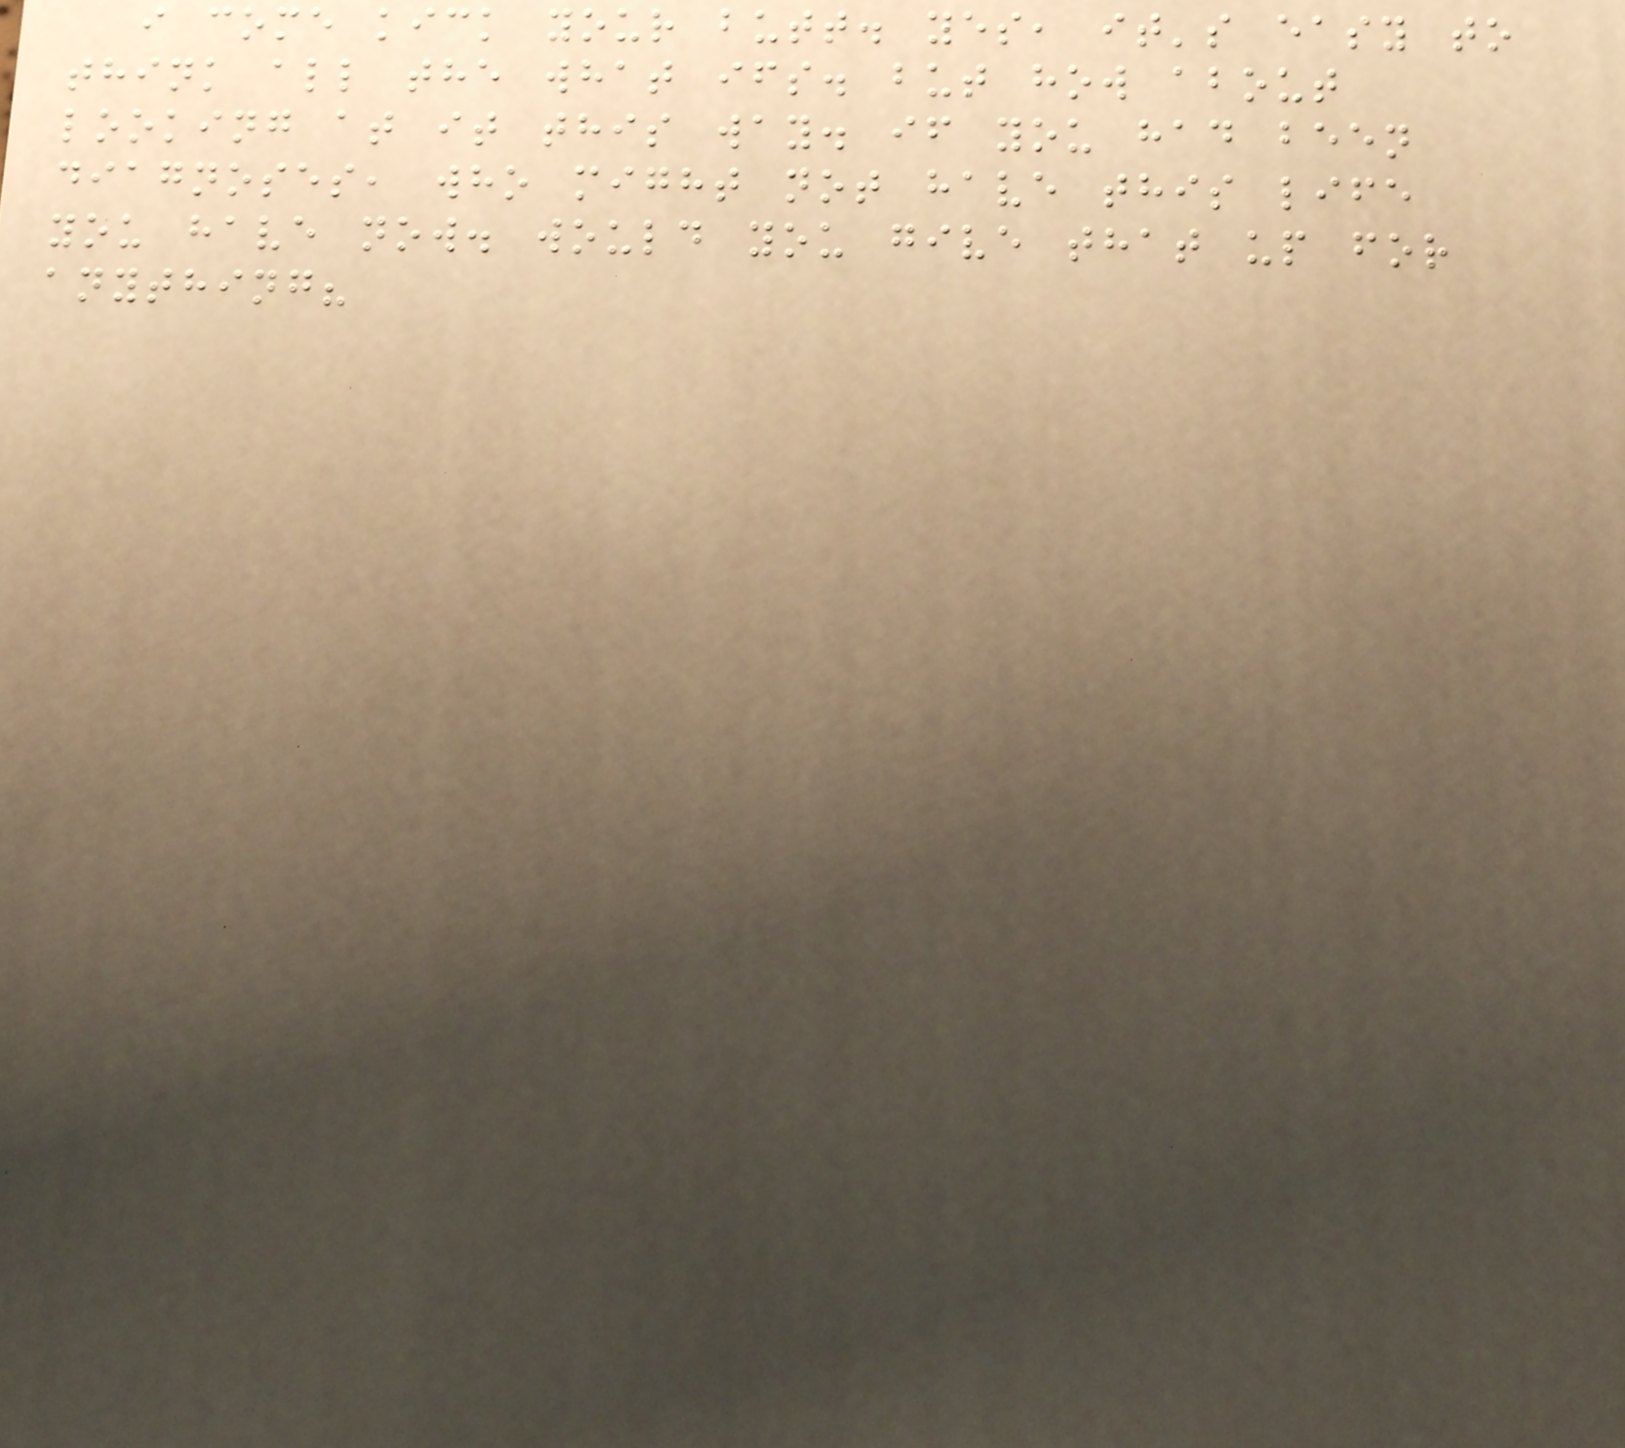i come kick your butt. yes, it's easy to
think all the what ifs. but how about
looking at it this way. if you had been
diagnoses, who might not have this life
you have now. would you give that up for
anything?
